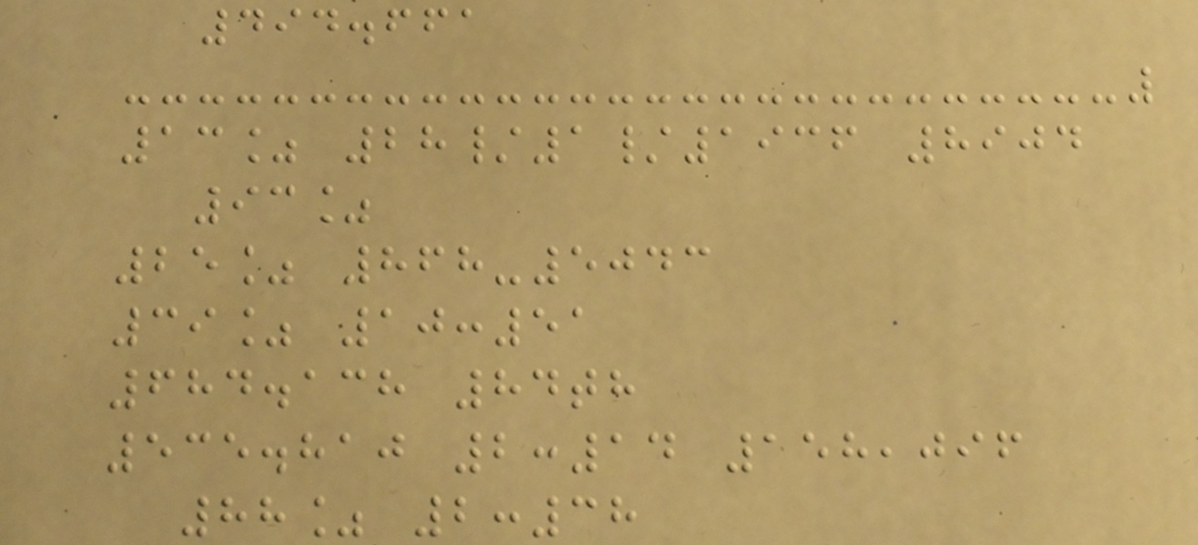494.661
13% 28/1/1936 8904
93%
25% 868-5043
39% 10:51
684.138 84th
535.810 2:14 158,096
88% 2:38
